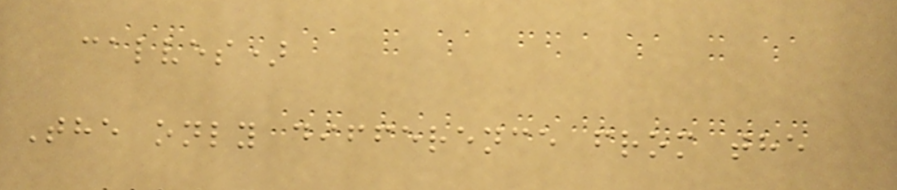calves)
The only difference from the
